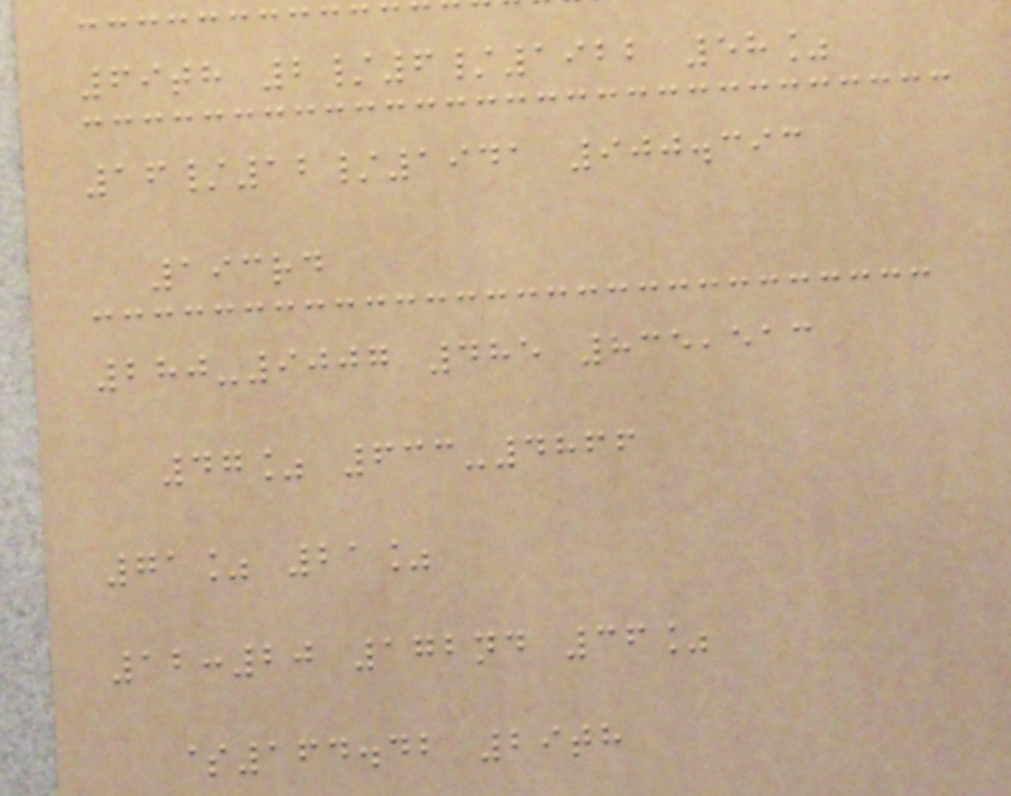69th 2/6/1922 58%
16/12/1941 900.393
193rd
280-9007 485 835,513
47% 633-4866
71% 21%
12:20 172nd 36%
$164.42 29th
